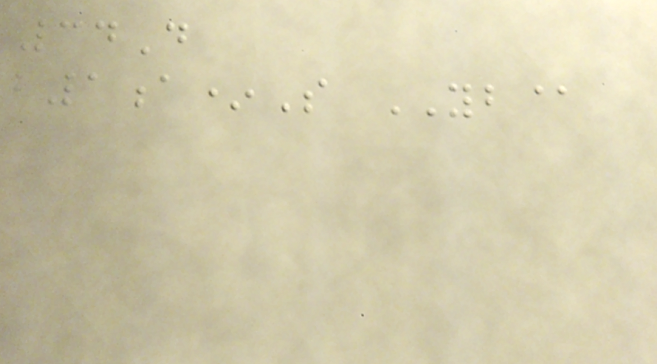34D
b1a*S YB@
